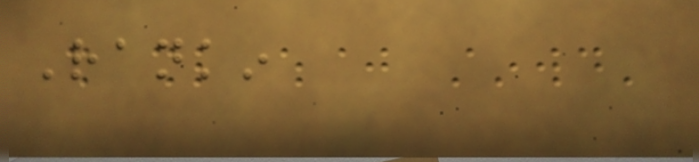Rankin
